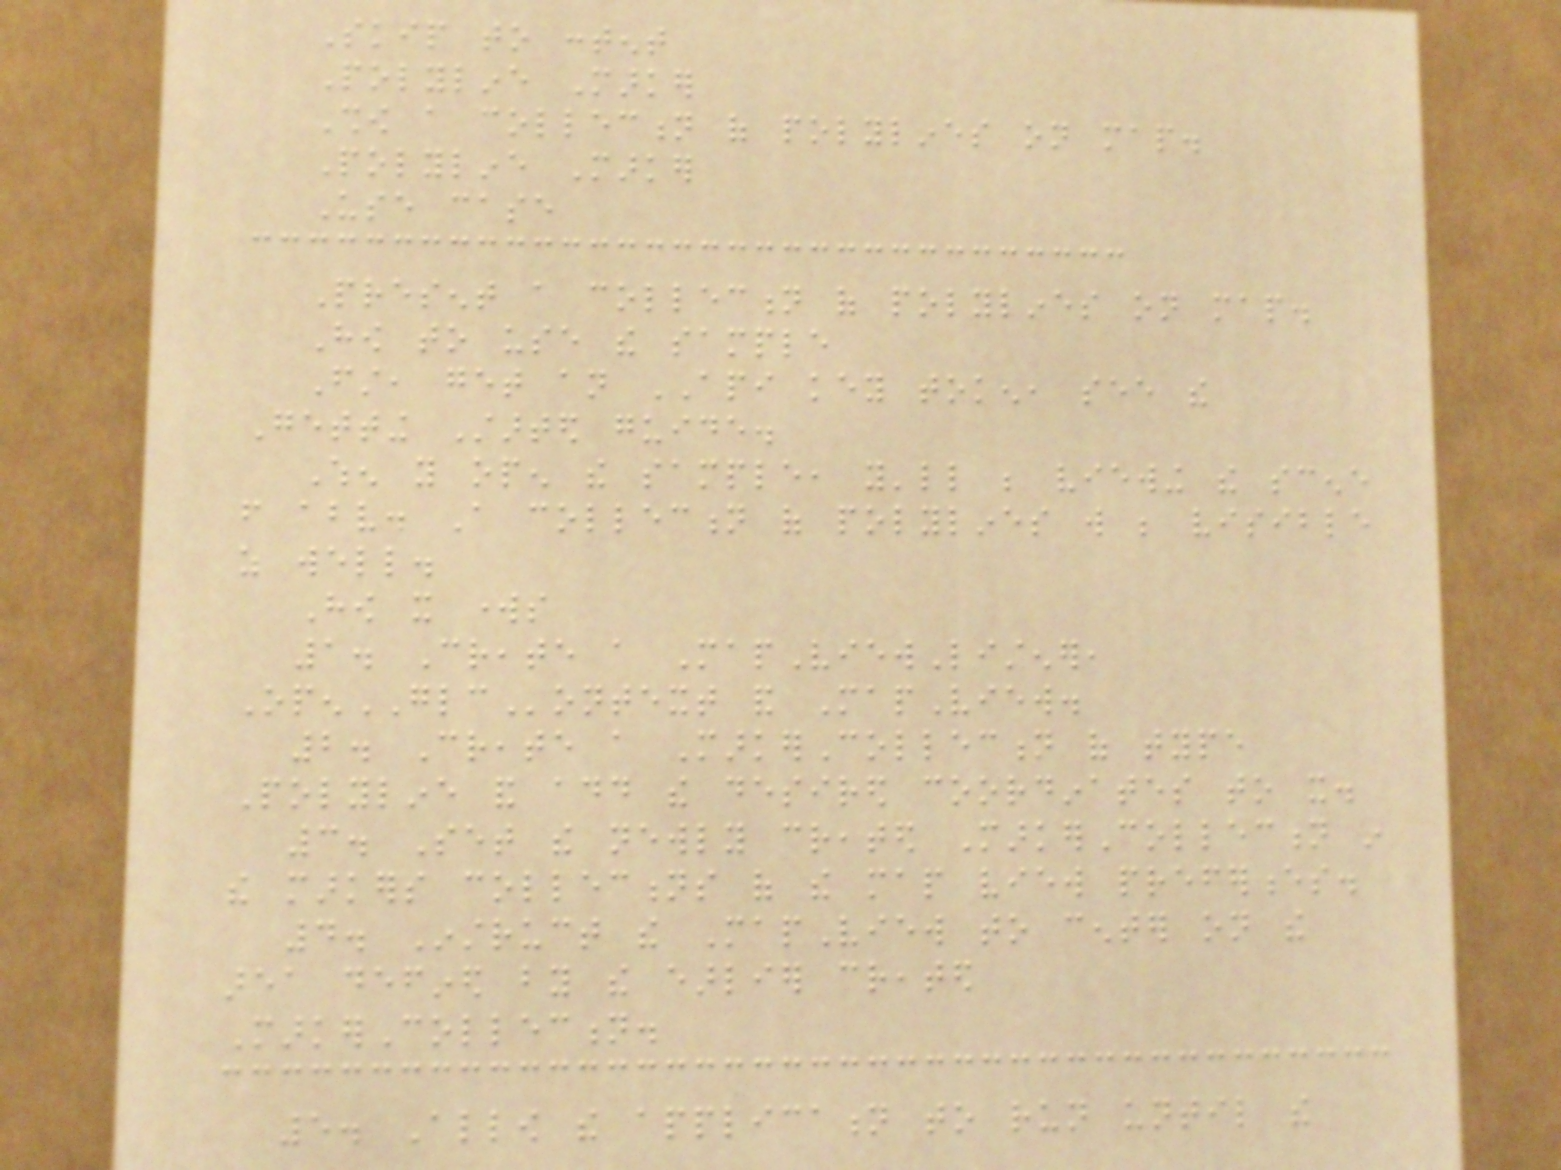Skip to content
Polyline Marker
Show a collection of polylines on map.
Polyline Marker
Use case
Present a collection of polylines on map.
How to use the sample
First, get an API key token, see the
Getting Started guide.
When you open the sample, you'll be viewing the scene
from above. A collection of polylines will be visible
as well.
How it works
1. Create a MapViewListener,
OpenGLContext and MapView.
2. Create a MarkerCollection of type
Polyline and add the desired coordinates to it.
3. Set the newly created MarkerCollection in
the markers collections of the map view preferences.
4. Instruct the MapView to center on the
area defined by the earlier created
MarkerCollection.
5. Allow the application to run until the
